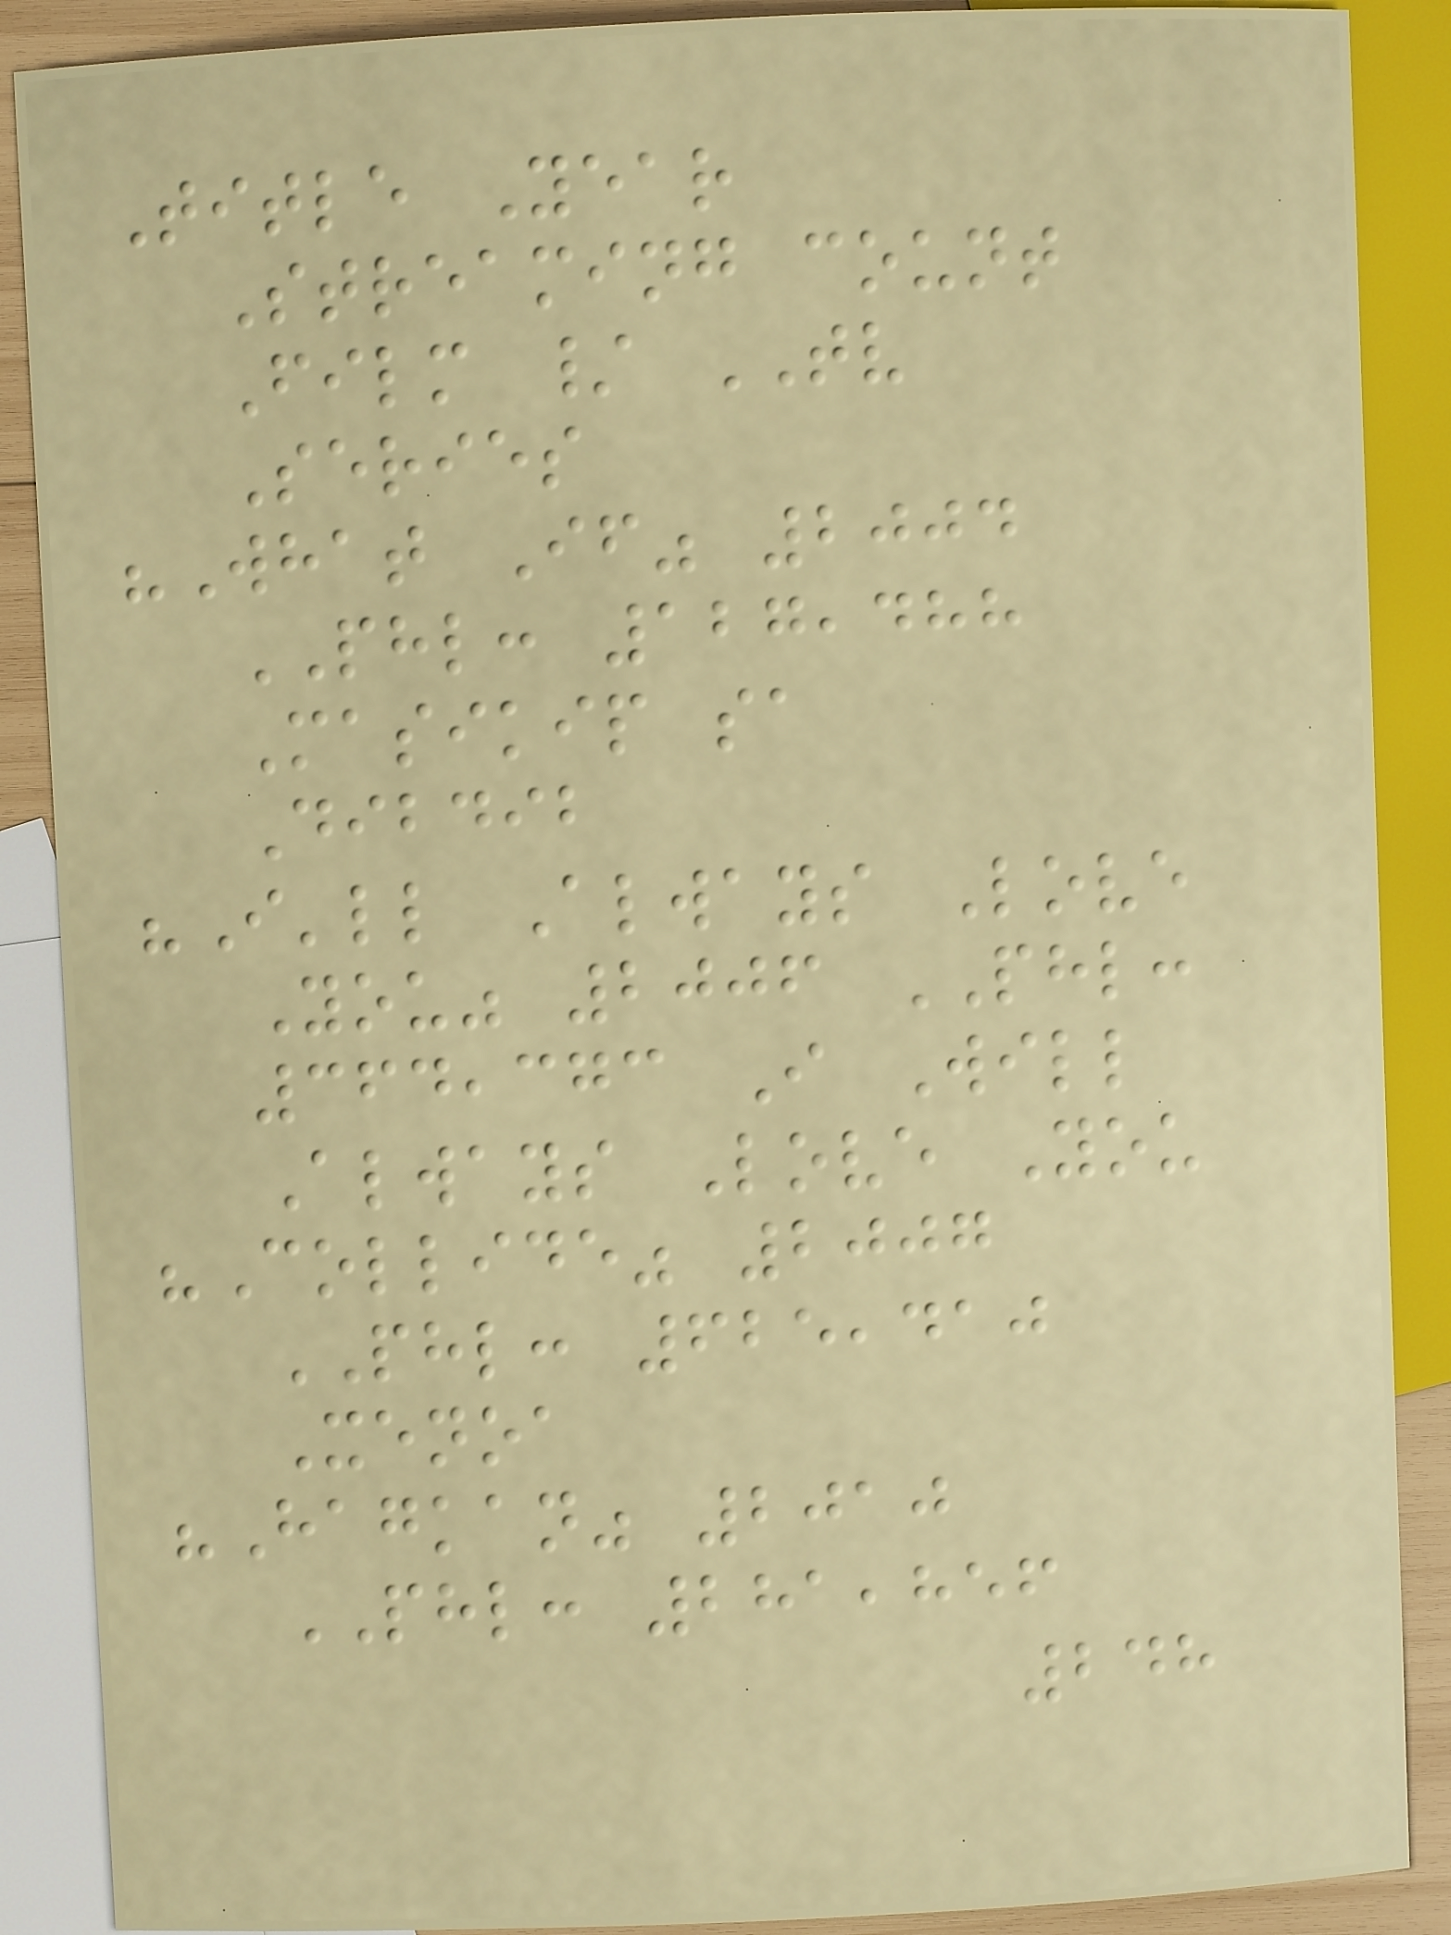Title Year
Streaming count
Film / TV
Series
"What If" 2004
PHL: 127,488
Masikip sa
Dibdib
"I'll Always Love
You" 2006 PHL:
364,373 I Will
Always Love You
"Collide" 2007
PHL: 625,410
Xenoa
"Hagkan" 2010
PHL: 281,856
248
